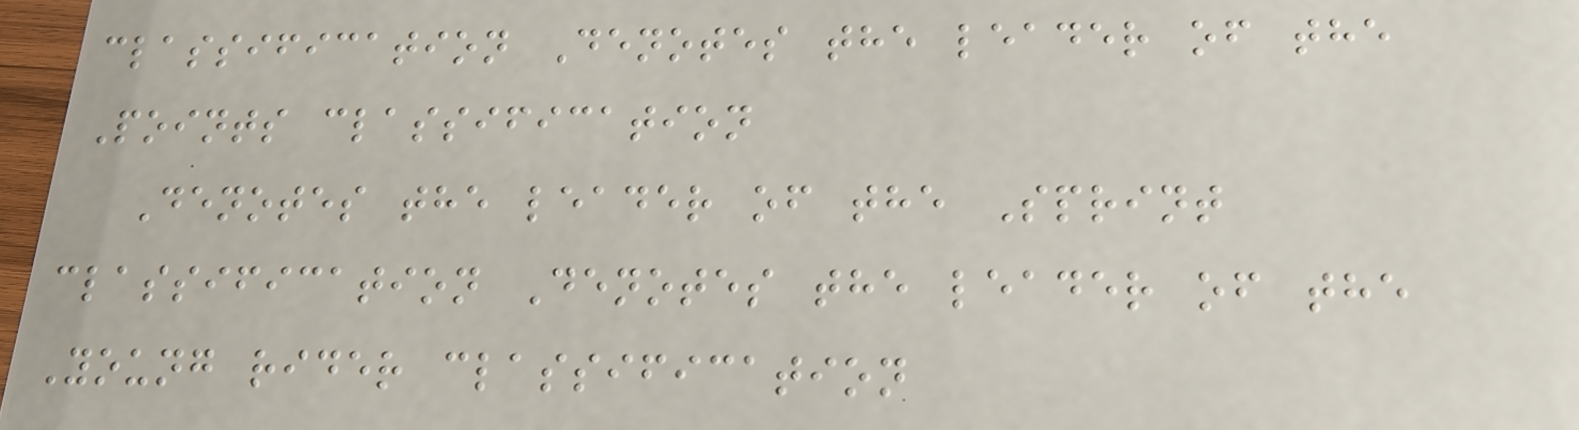classification Denotes the leader of the
Points classification
Denotes the leader of the Sprint
classification Denotes the leader of the
Young rider classification
